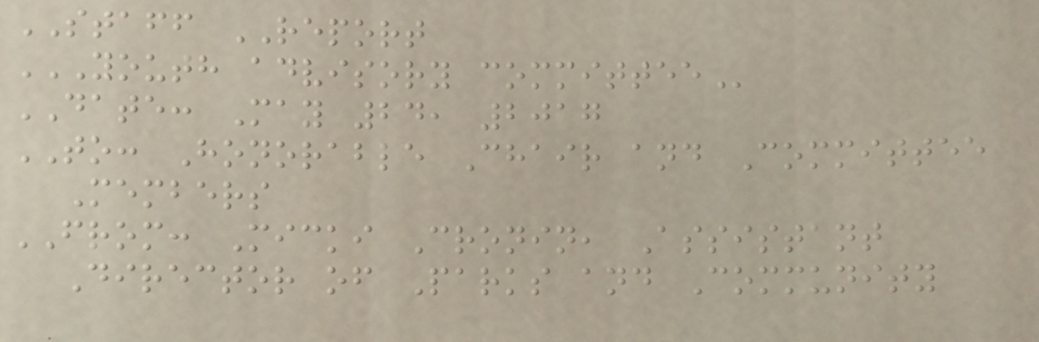STAFF REPORT
YOUTH ADVISORY COMMITTEE
DATE: May 24, 2017
TO: Honorable Chair and Committee
Members
FROM: Micki Cronin, Assistant
Director of Parks and Community
